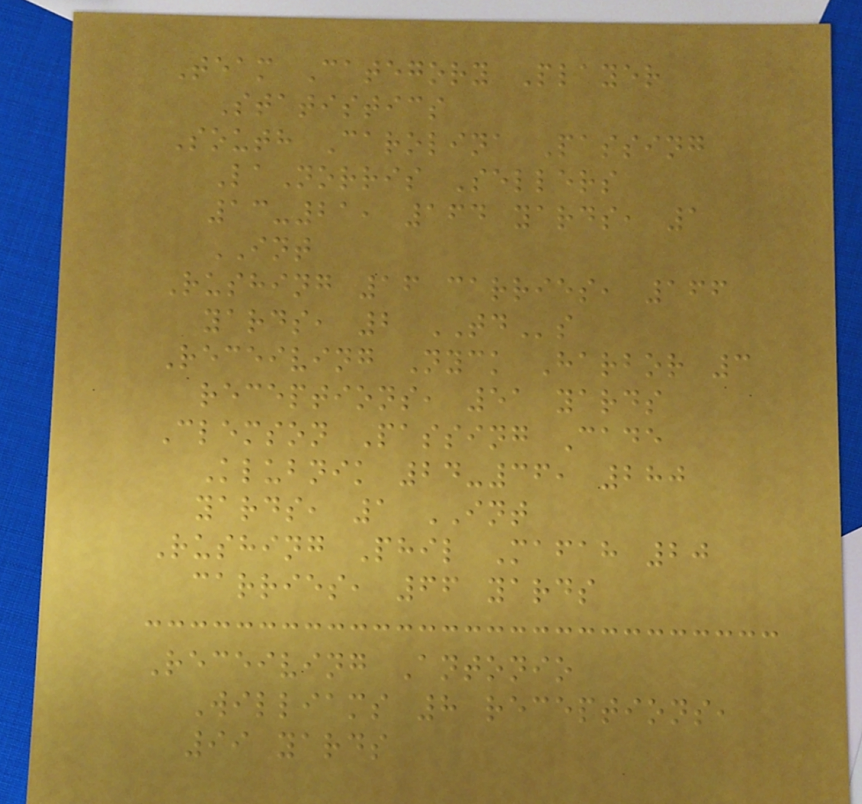Team Category Player
Statistics
South Carolina Passing
LaNorris Sellers
13-21, 164 yards, 1
INT
Rushing 16 carries, 166
yards, 2 TDs
Receiving Nyck Harbor 3
receptions, 51 yards
Clemson Passing Cade
Klubnik 24-36, 280
yards, 1 INT
Rushing Phil Mafah 20
carries, 66 yards
Receiving Antonio
Williams 8 receptions,
99 yards
